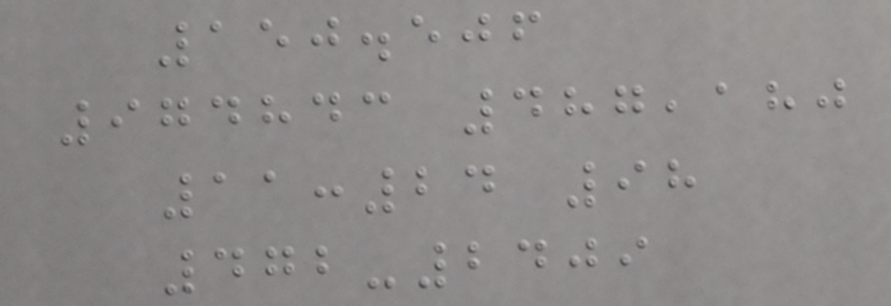150.506
974843 487,180
11:24 98
472-2409
